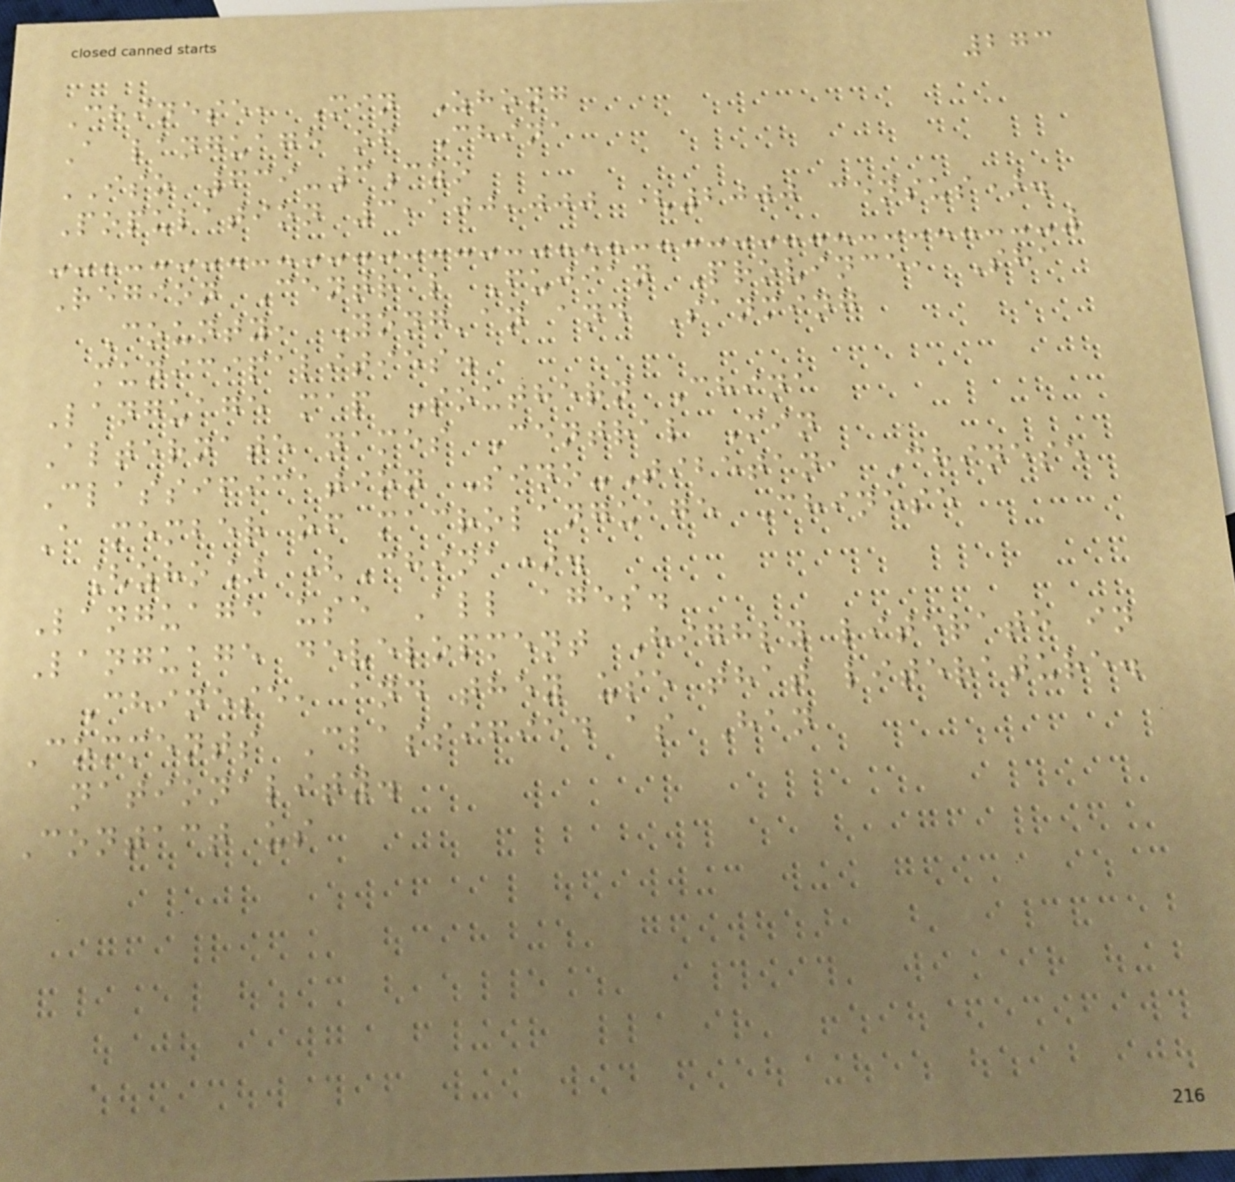273
Chinese, Min Zhong
A language of China
ISO 639-3czo
Population 3,100,000 (2000 census).
Region Central Fujian Province, Sha
County, Yong'an and Sanming
municipalities.
Language map Southern China
Alternate names Central Min
Classification Sino-Tibetan, Chinese
A member of macrolanguage Chinese
[zho] (China).
Language use All ages.
Language development Highly literate in
Chinese, and they use that literature.
Comments Classified as Han
nationality.
Contact us
